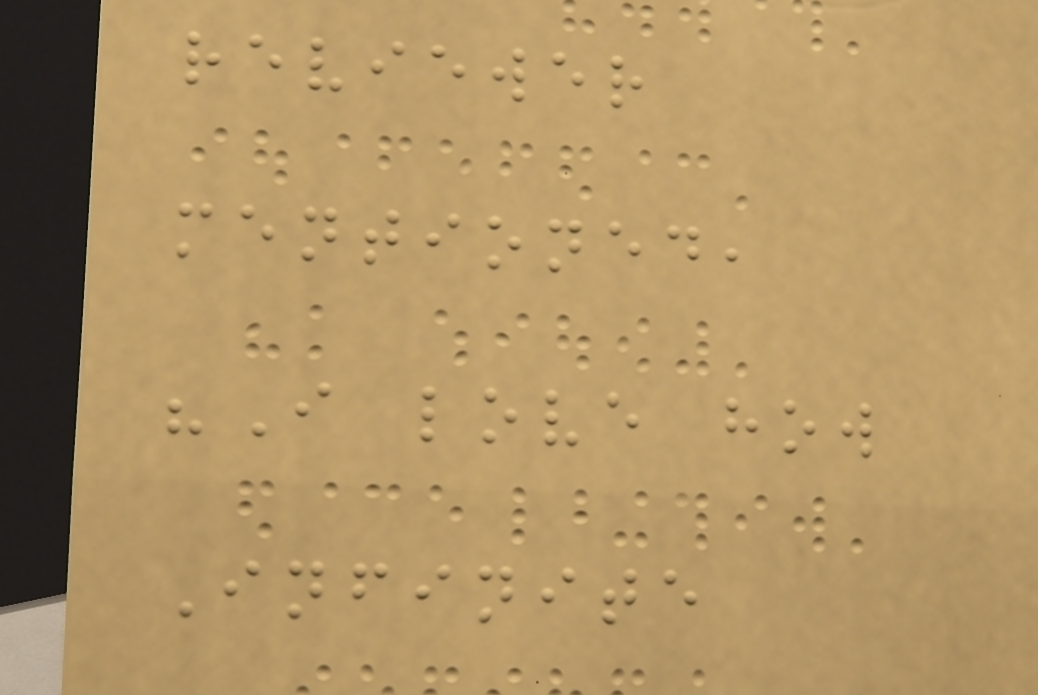reviewer
mentioned,
"I love how
Infinite
